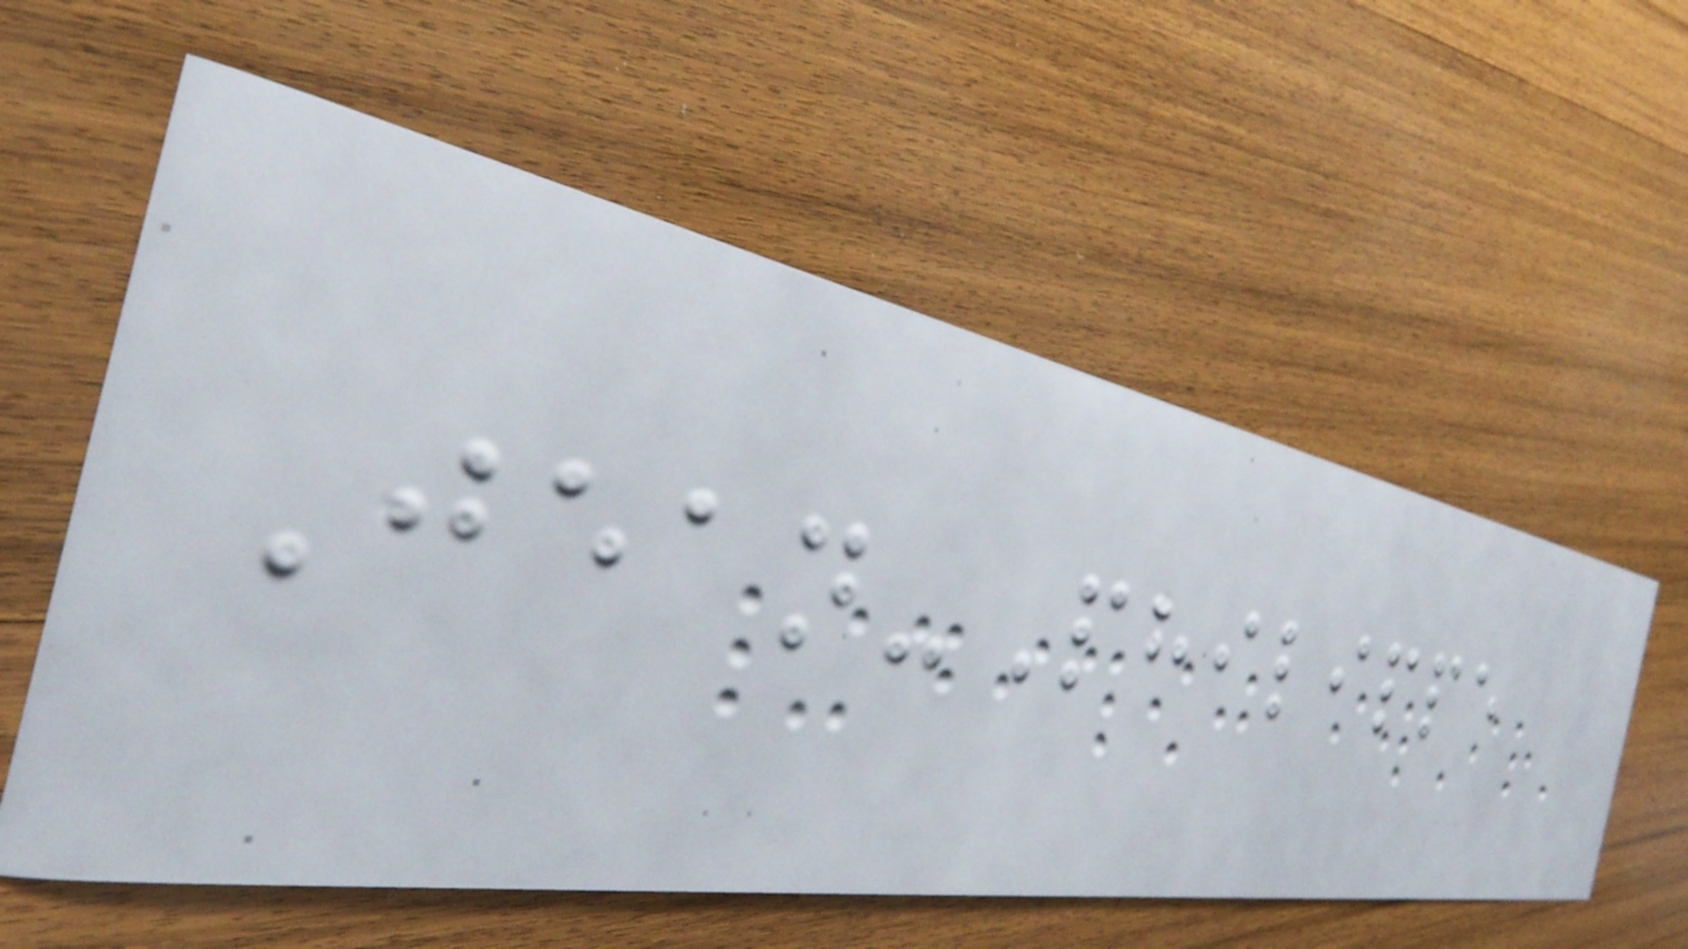Jean-Philippe
